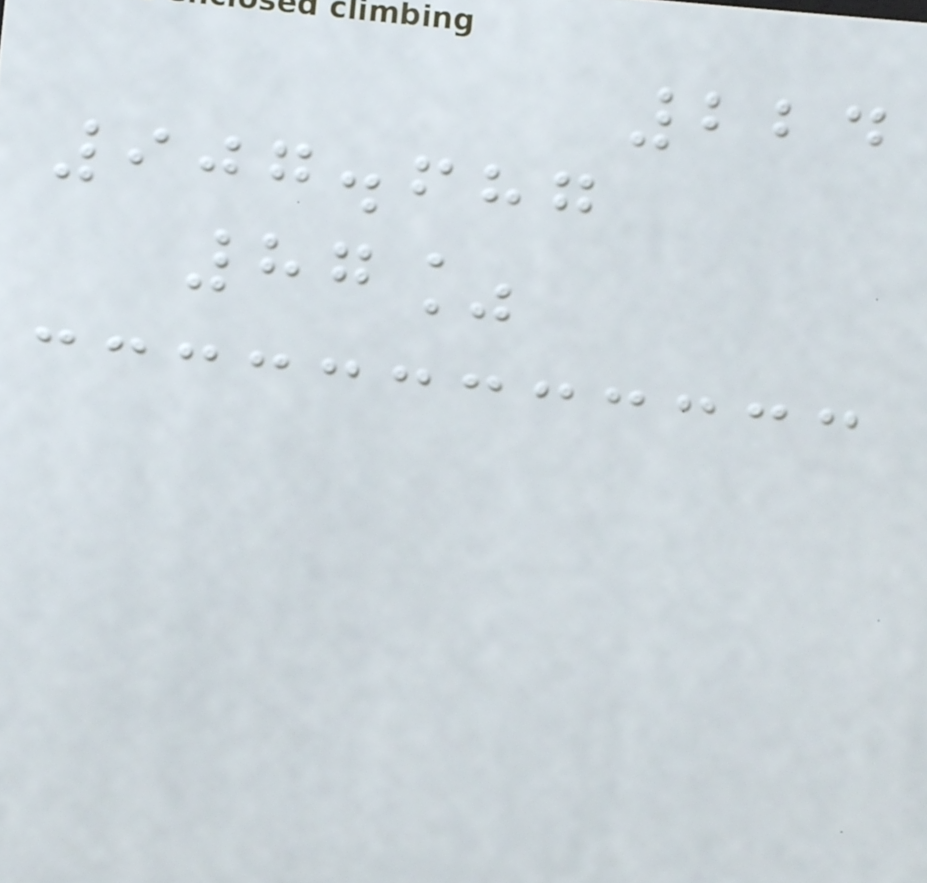224
907.687
87%
